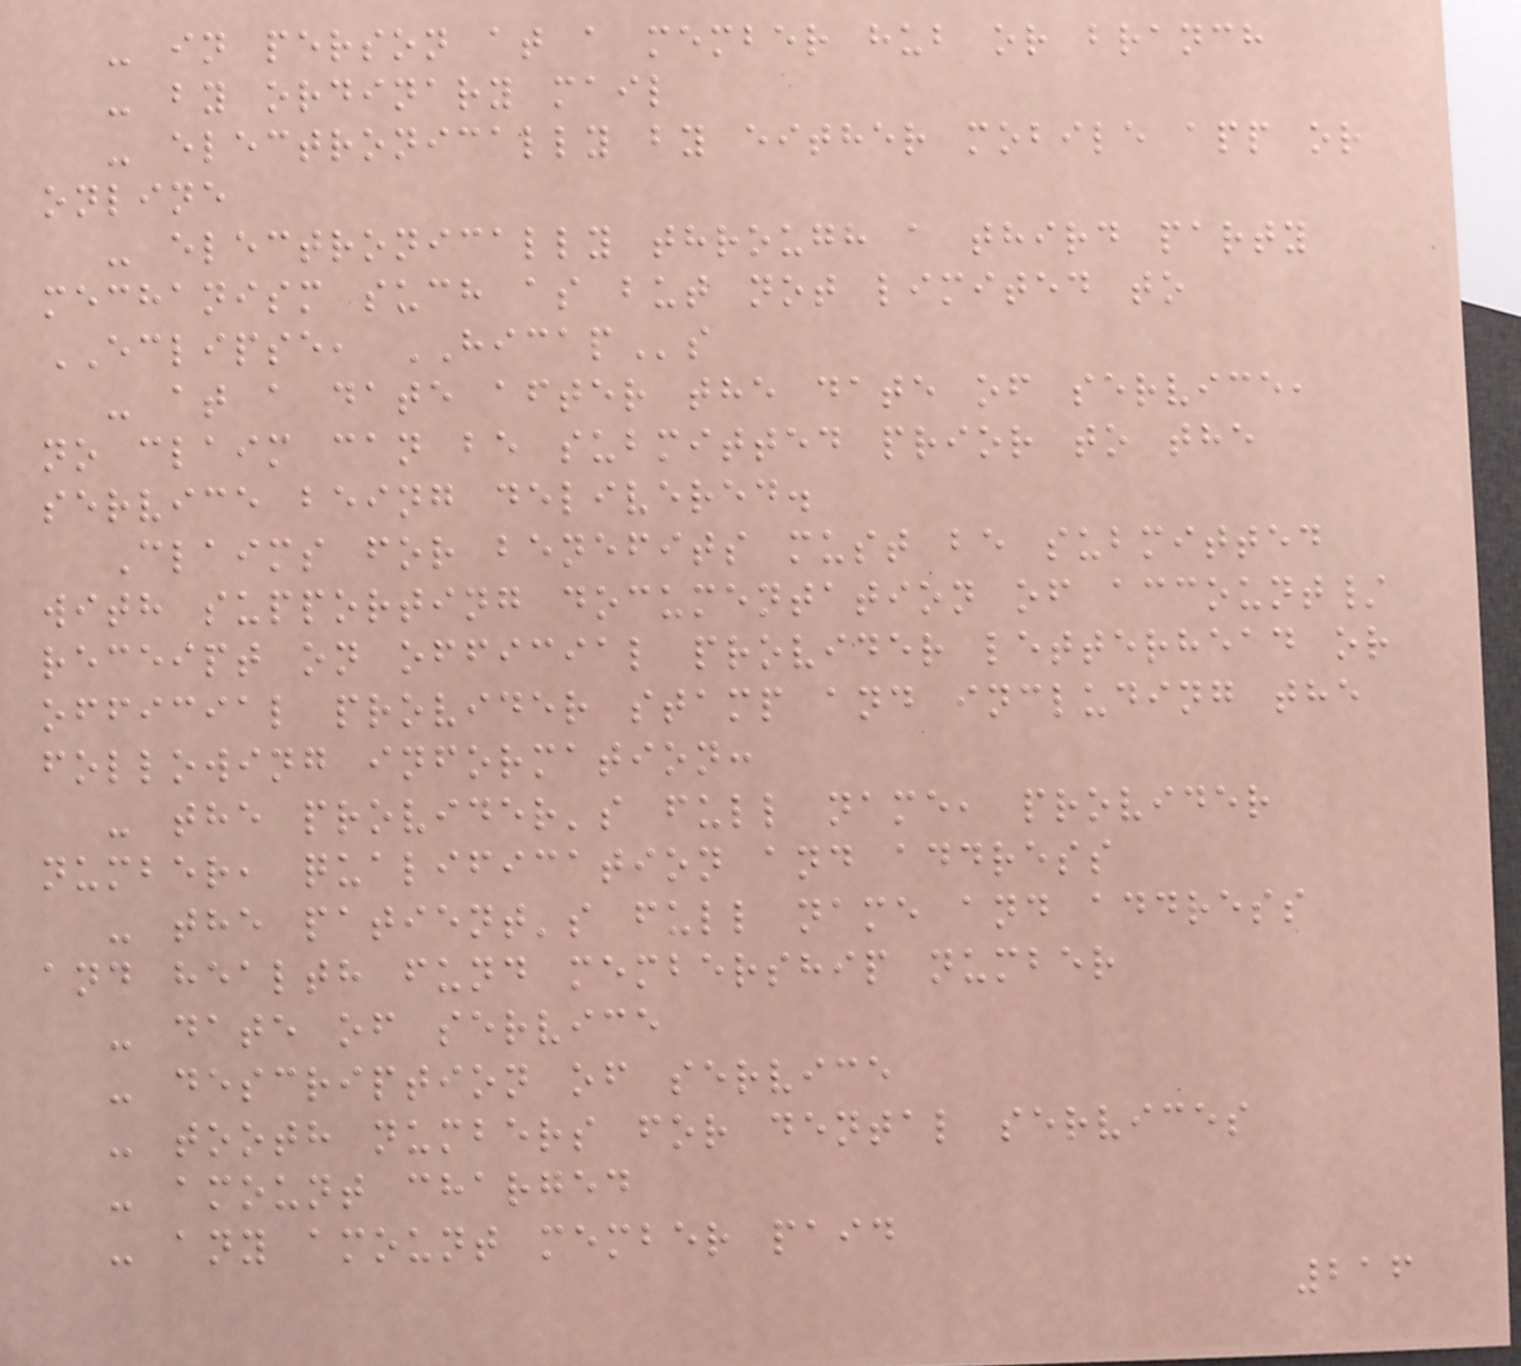- in person at a member hub or branch
- by ordinary mail
- electronically by either mobile app or
online
- electronically through a third party
mechanism such as but not limited to
ECLIPSE, HICAPs
- at a date after the date of service,
no claim can be submitted prior to the
service being delivered.
Claims for benefits must be submitted
with supporting documentation of account/
receipt on official provider letterhead or
official provider stamp and including the
following information:
- the provider's full name, provider
number, qualification and address
- the patient's full name and address
and health fund membership number
- date of service
- description of service
- tooth numbers for dental services
- amount charged
- any amount member paid
216
